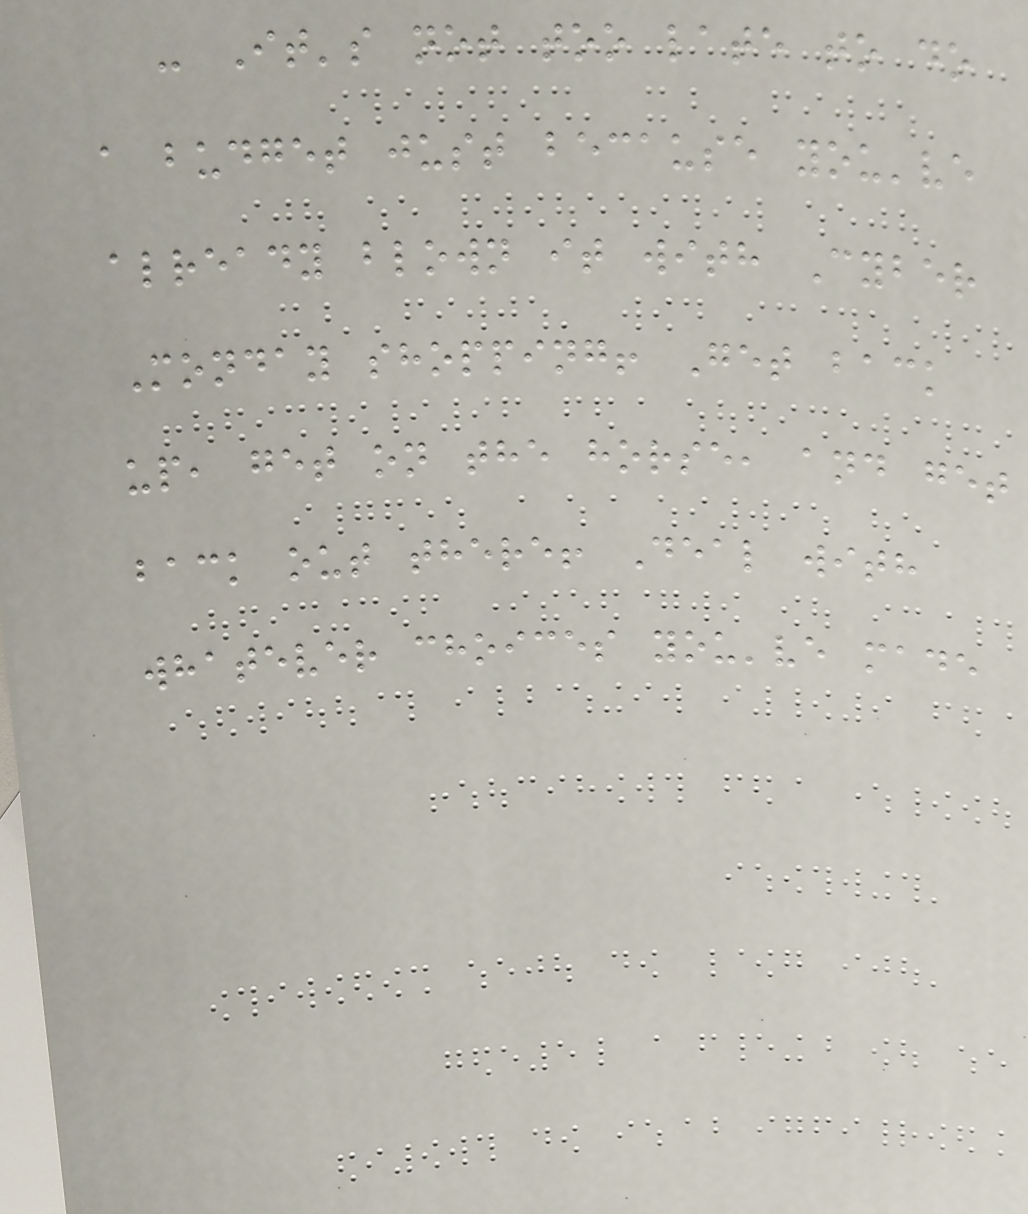- It's not too late to do
a budget just because you've
already blown it with Cyber
Monday shopping! Get back
up, get on the horse, and get
back out there! Deal with
whatever choices you've made
